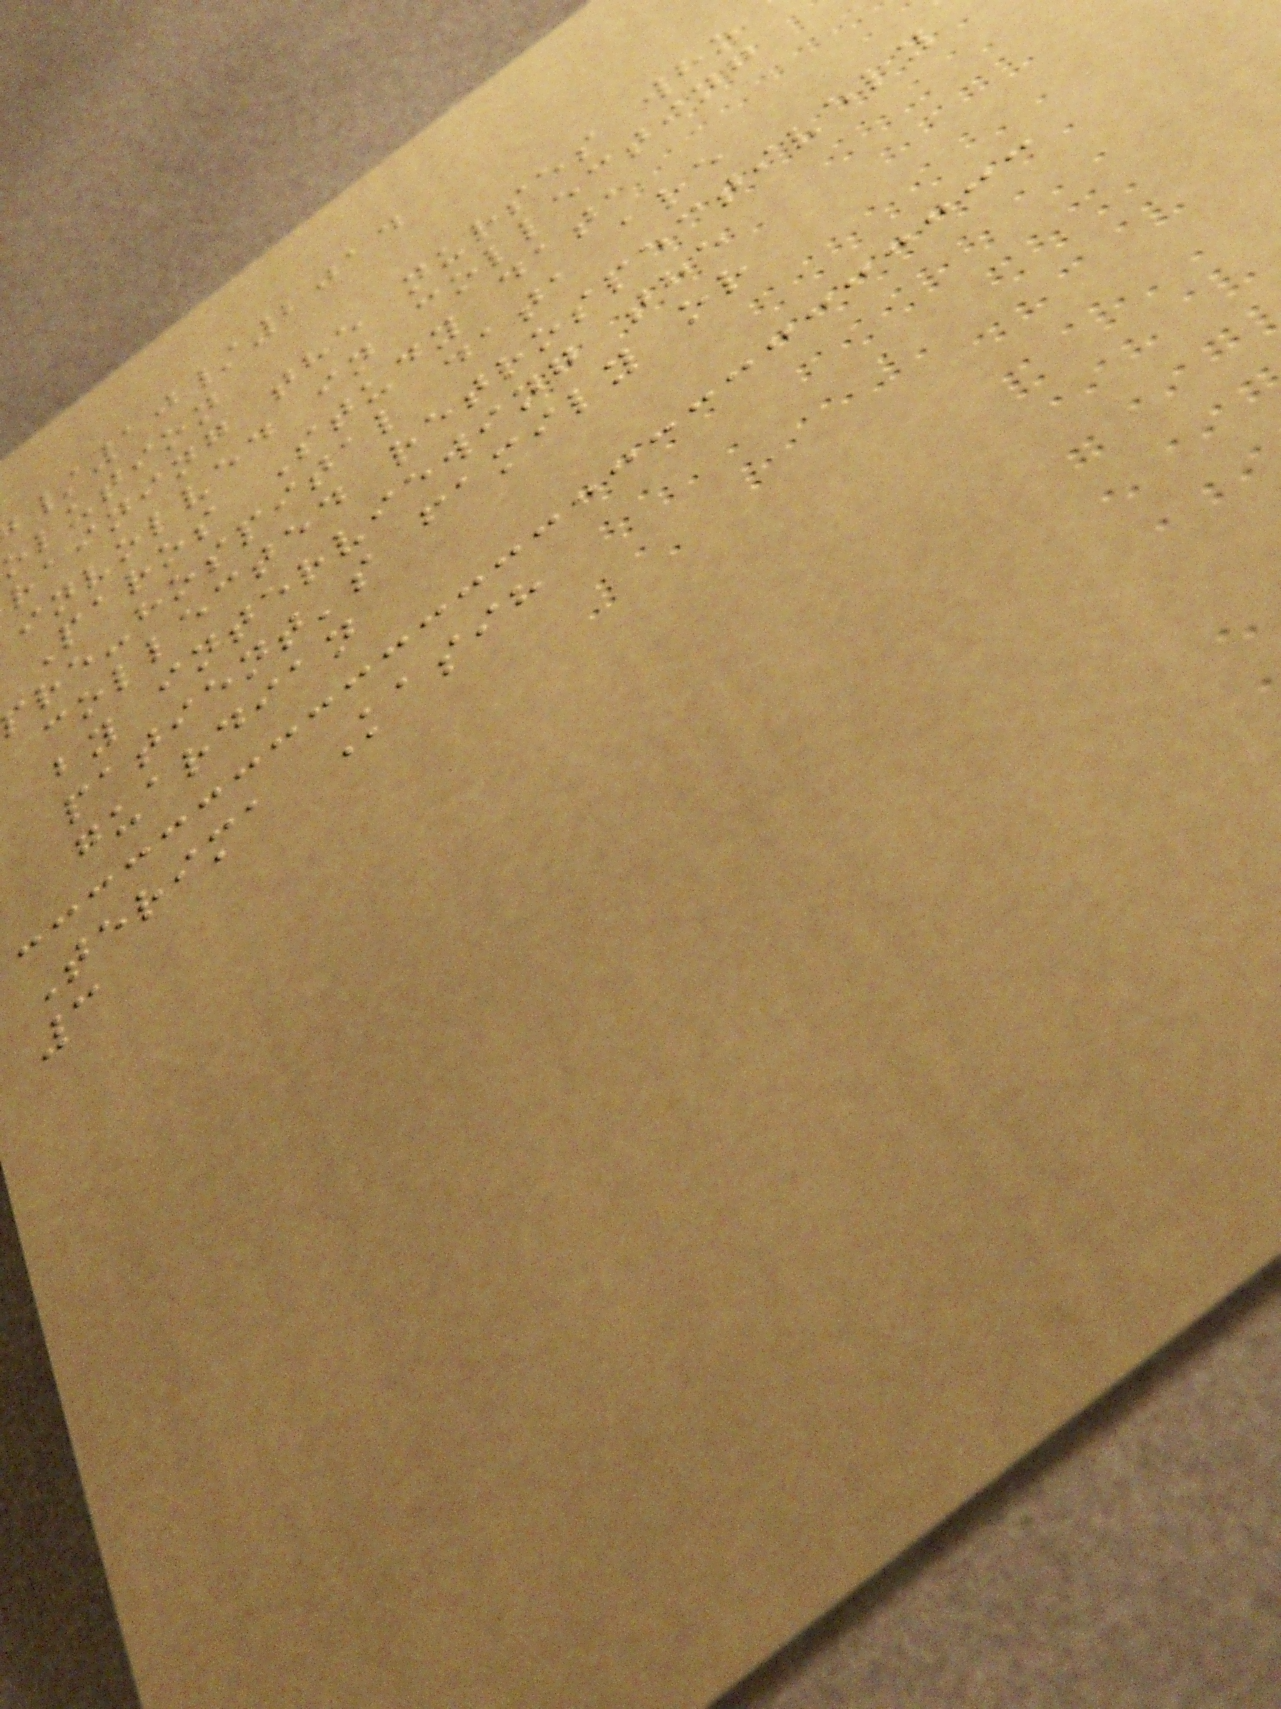/10/2014
olution
raining the nurses who
involved in collecting
Paros Study data
re-hospital data are
collected retrospectively
by interviewing the
patient's family or
guardian
Terima Kasih
3
